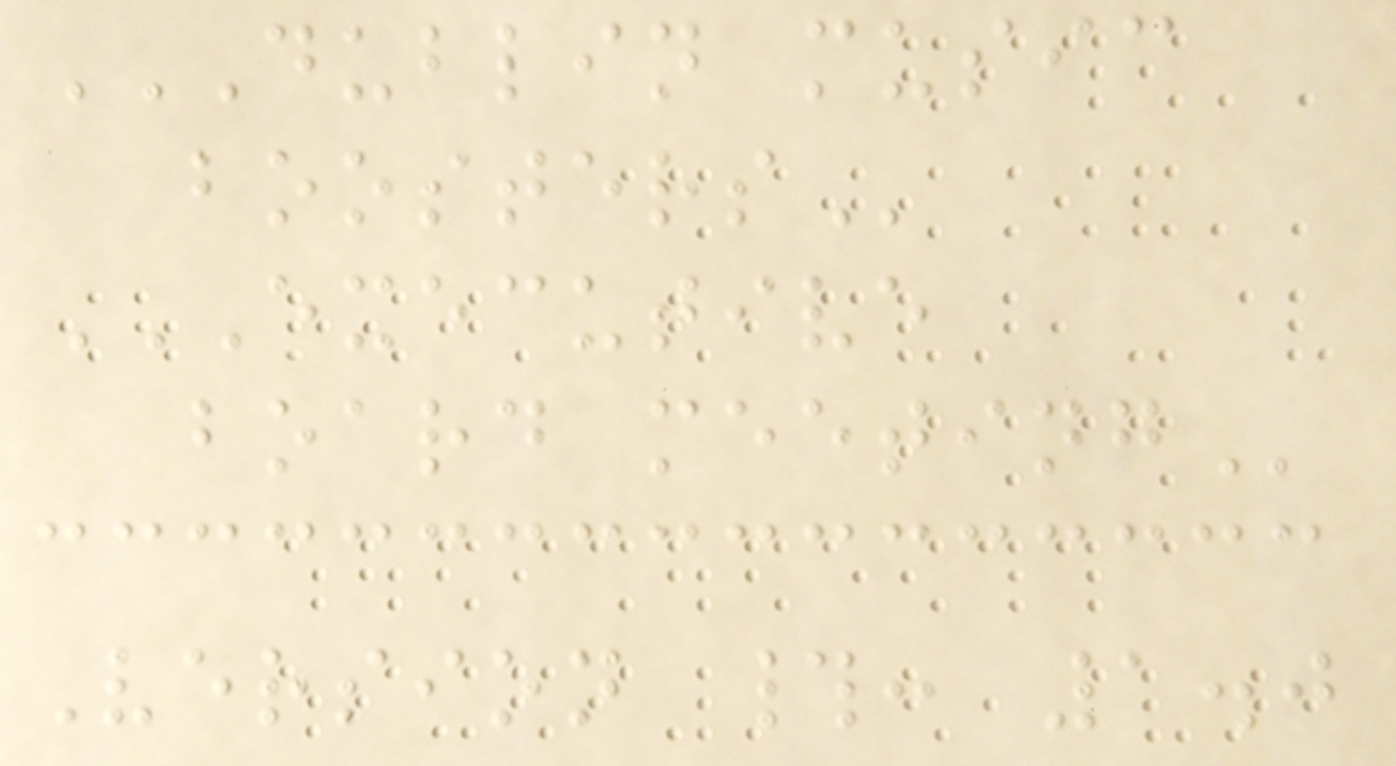DUBLIN MUSIC
BOOSTERS
EXECUTIVE
BOARD MEETING
Version #: 1.0
